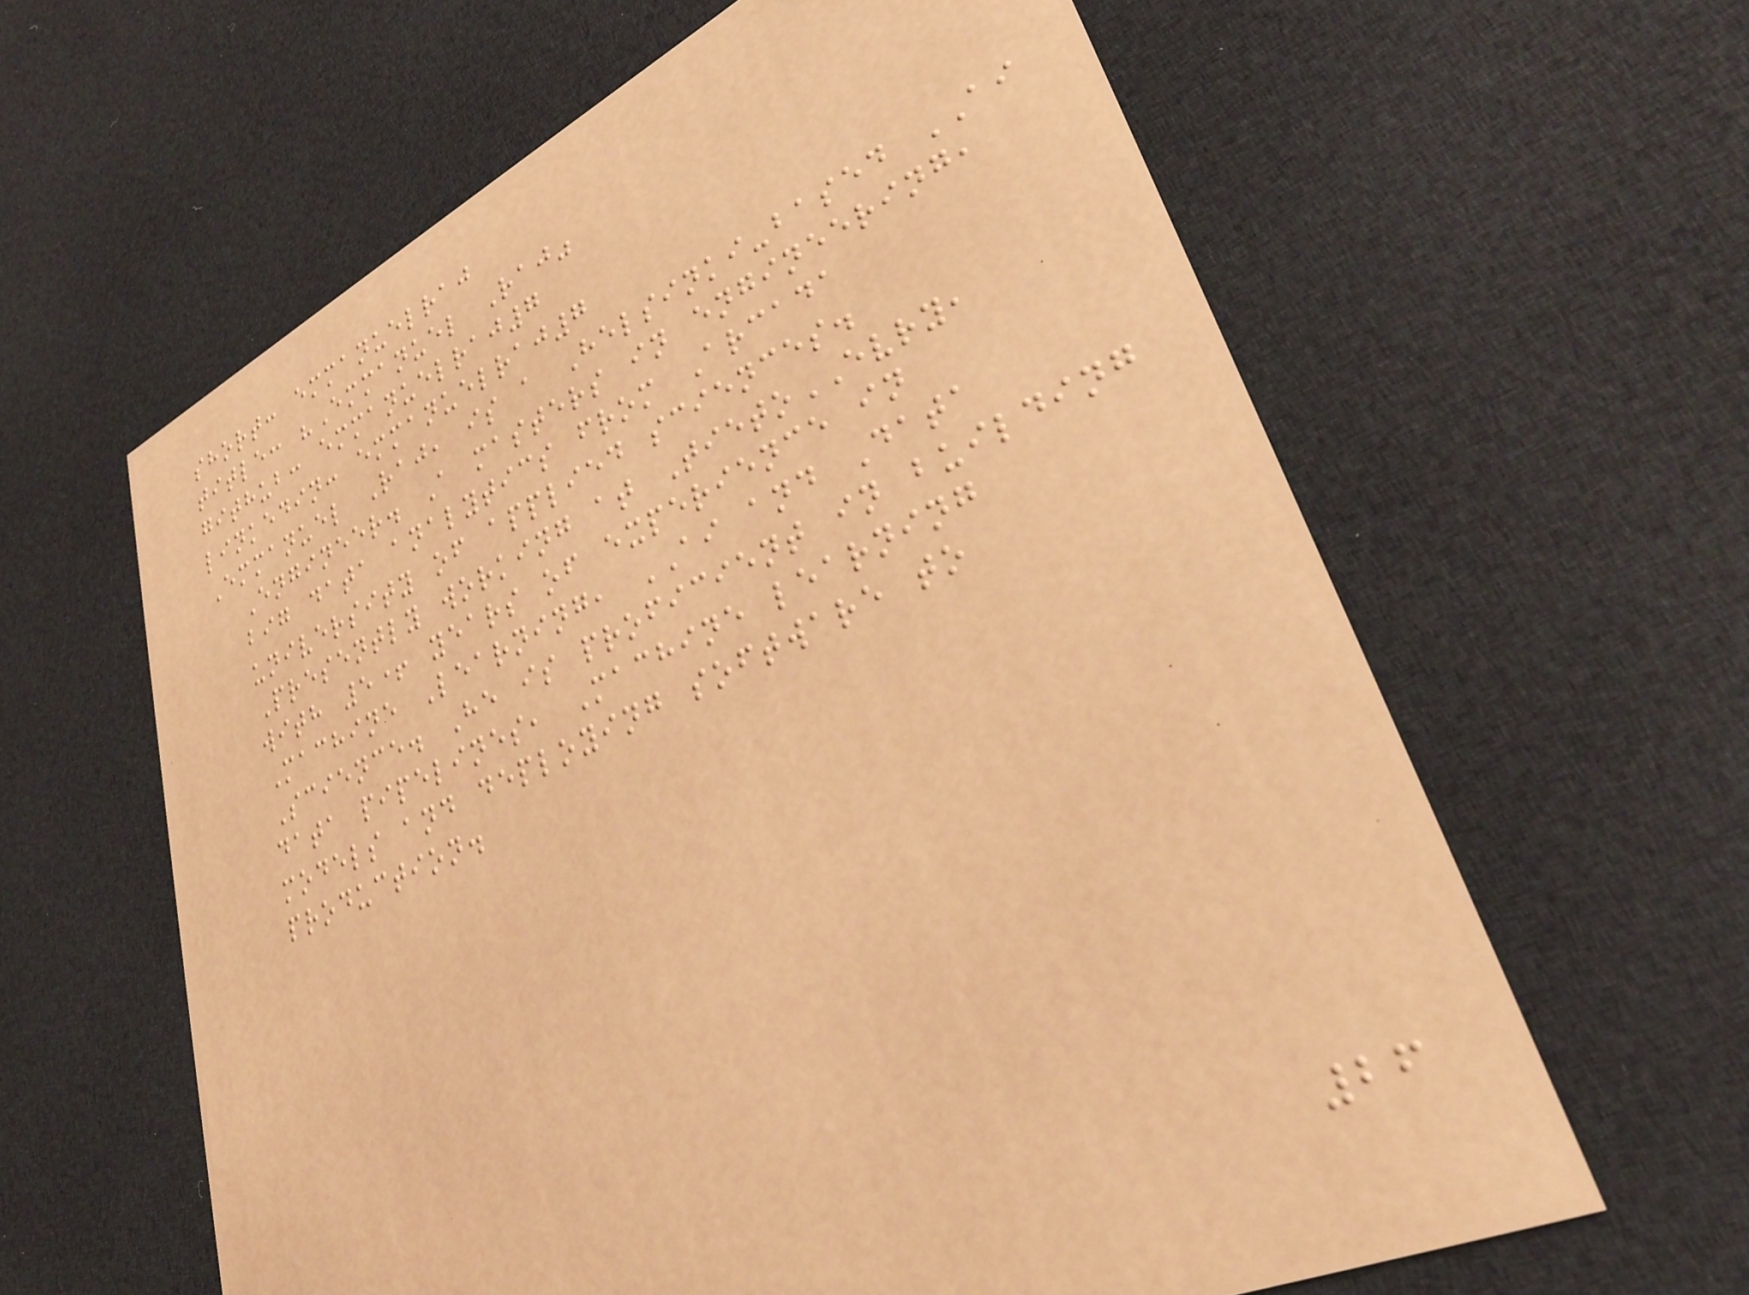short: emmanuelraj
title: "Emmanuel Raj"
github: emmanuelraj7
linkedin: emmanuelraj7
Emmanuel Raj, is a Helsinki-based AI
Engineer. A masters in engineering,
big data analytics from Arcada
university of applied sciences.
Presently working at TietoEVRY,
with 5+ years of experience in
Machine Learning, AI and Data
Science. He is proficient in building
data pipelines, Machine learning
models and deploying software to
production.
26
